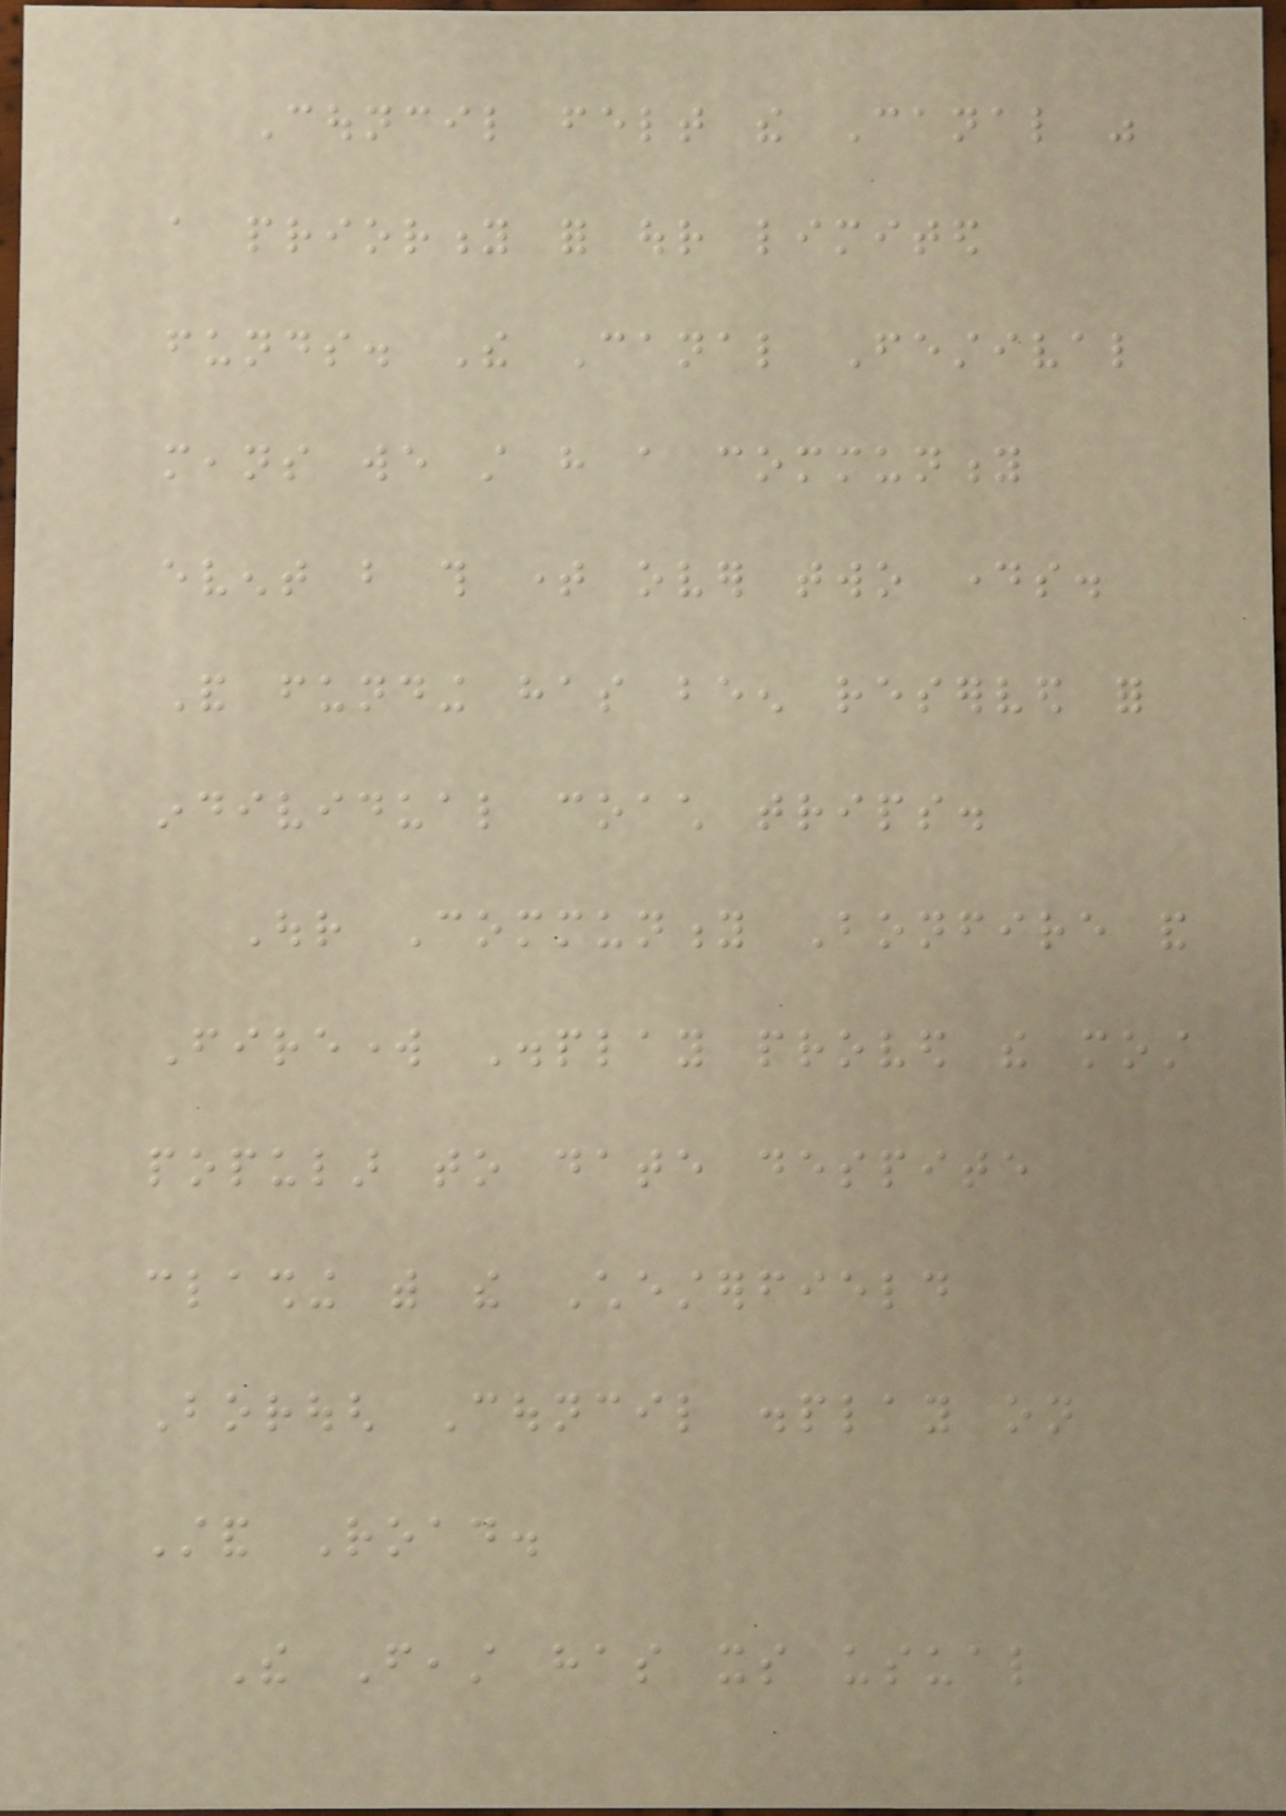Council felt the Canal was
a priority for our limited
funds. The Canal Festival
means we still have a community
event but this time over two days.
And funding has been reserved for
individual coach trips.
Our Community Bonfire and
Firework Display proved the most
popular to date despite
clashing with the Chesterfield
Borough Council display on
Stand Road.
The Feast has its usual
